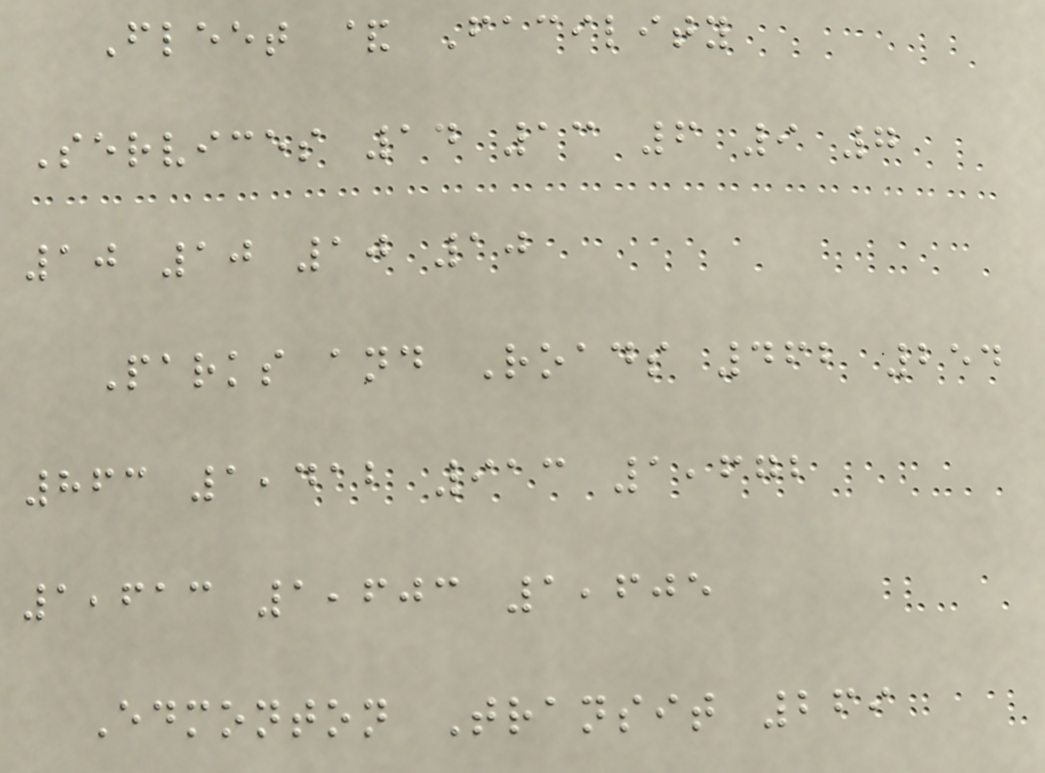Fleet & Facility
Services 14 13 6 9 7
10 10 10 10
Parks and Roads 462 254
863 1,412 913 1,672
1,613 1,603 1,605
Edmonton Transit 269
